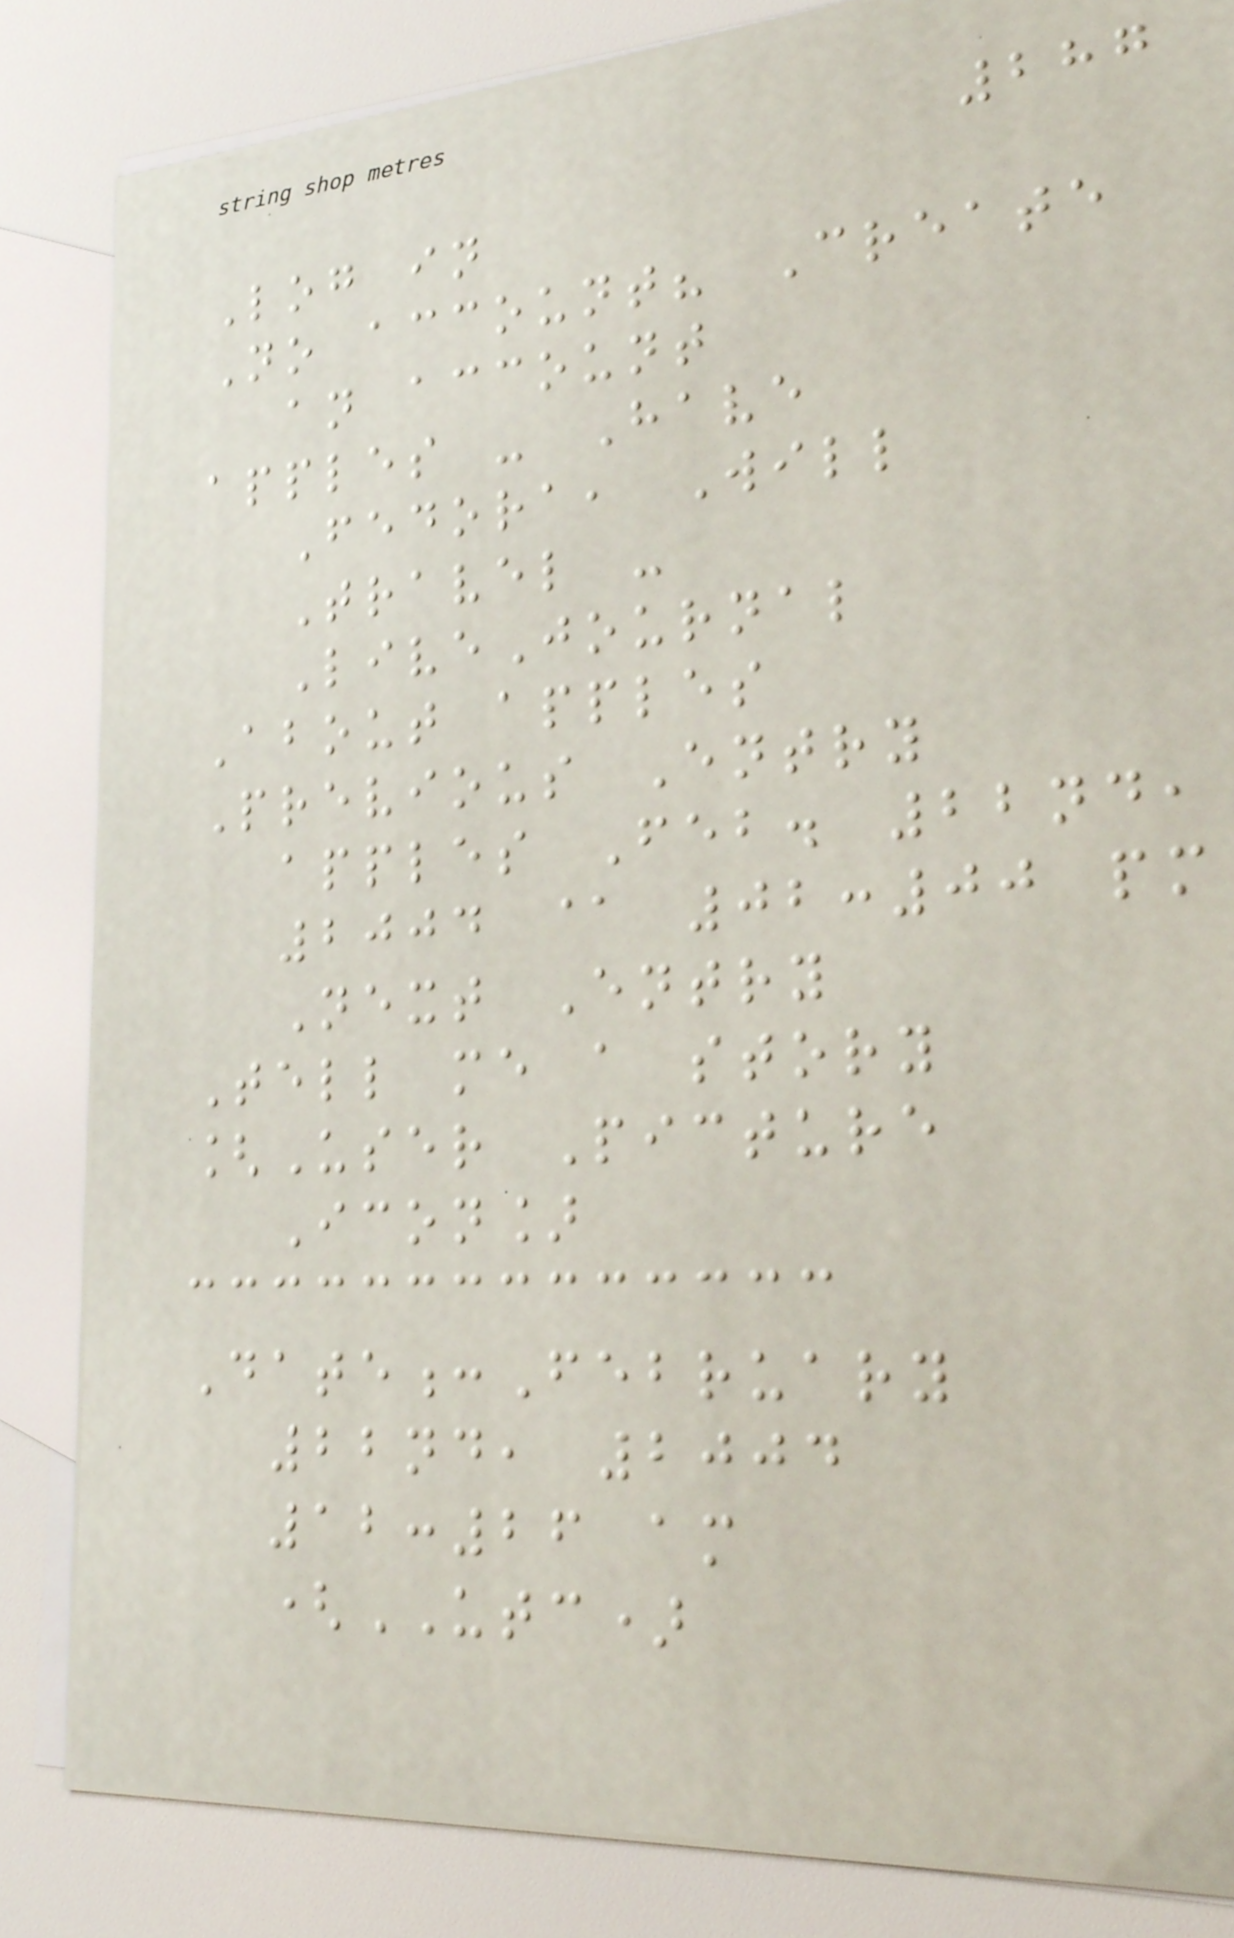287
Log in
No account? Create
an account
apples - Have
Fedora, Will
Travel -
LiveJournal
About apples
Previous Entry
apples Feb. 22nd,
2004 @ 02:00 pm
Next Entry
Tell me a story
[User Picture
Icon]
Date:February
22nd, 2004
12:26 am
(UTC)
